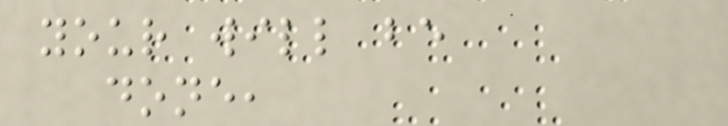your will be
done,
